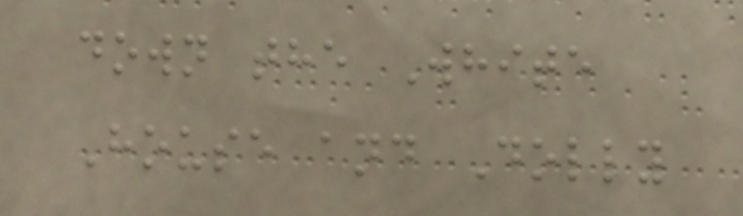down the White
House and Dolly
